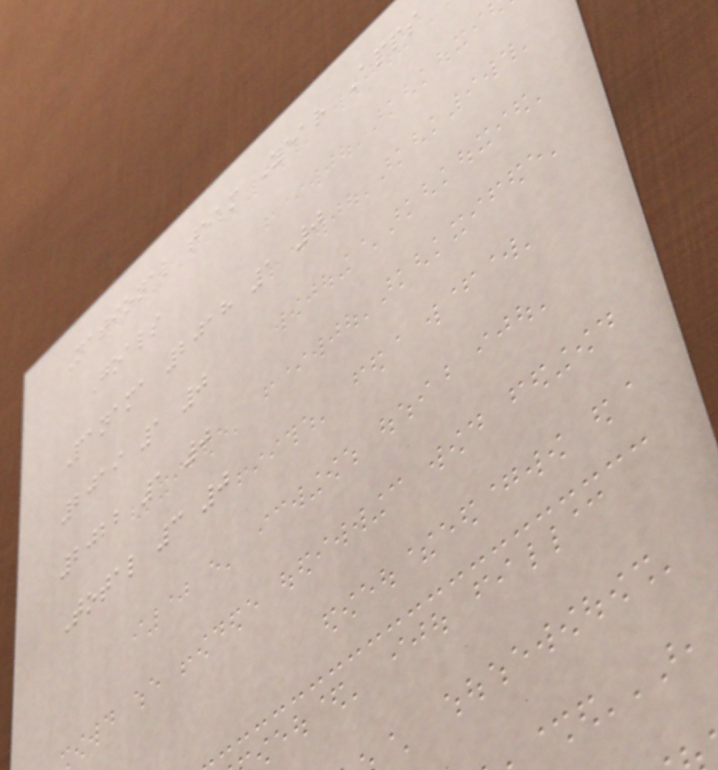National team Year Apps
Goals
Panama 2018 1 0
2019 1 0
2022 1 0
Total 3 0
